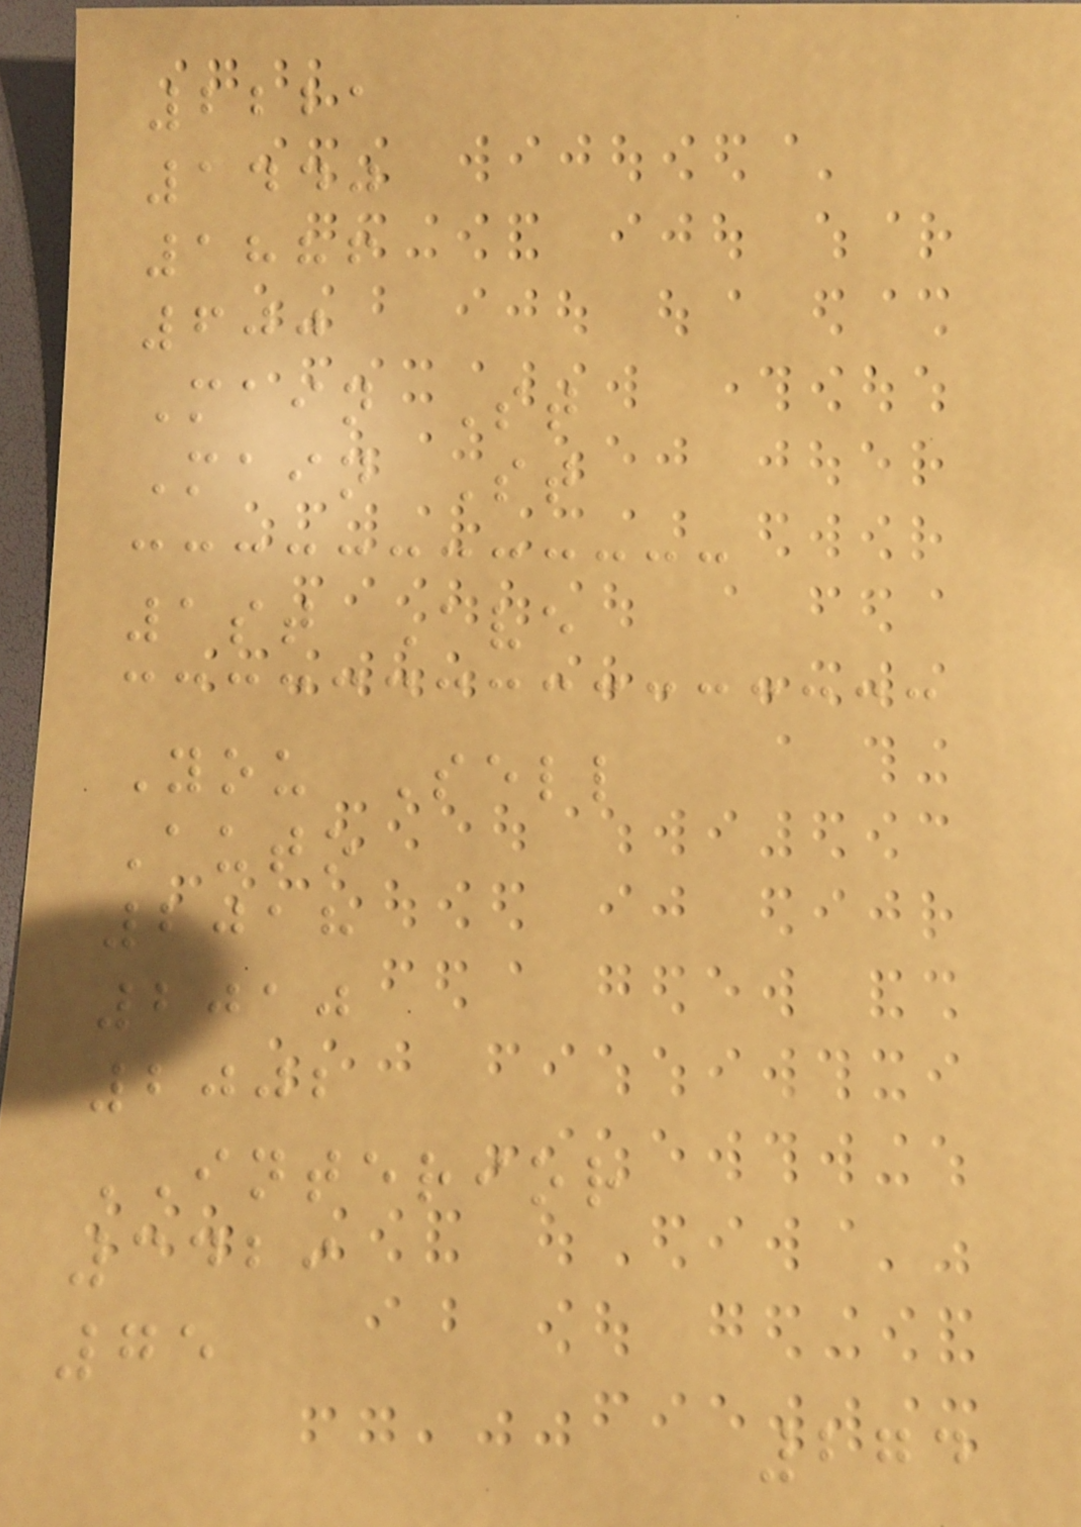2221
1440
1886
600
Main St
Main St
1st Ave
You Sell
Auto
2018
2010
2002
INTERIOR
3429
75
274
